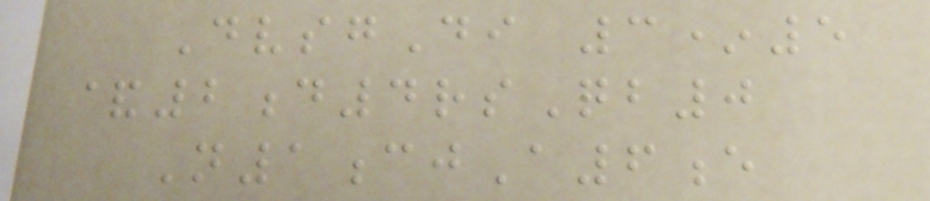DvsgDi 3*5
&2d4rsQb0
N1cjA6e
